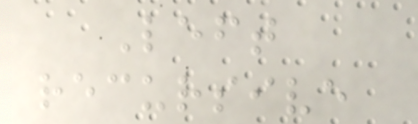Left
recursive
